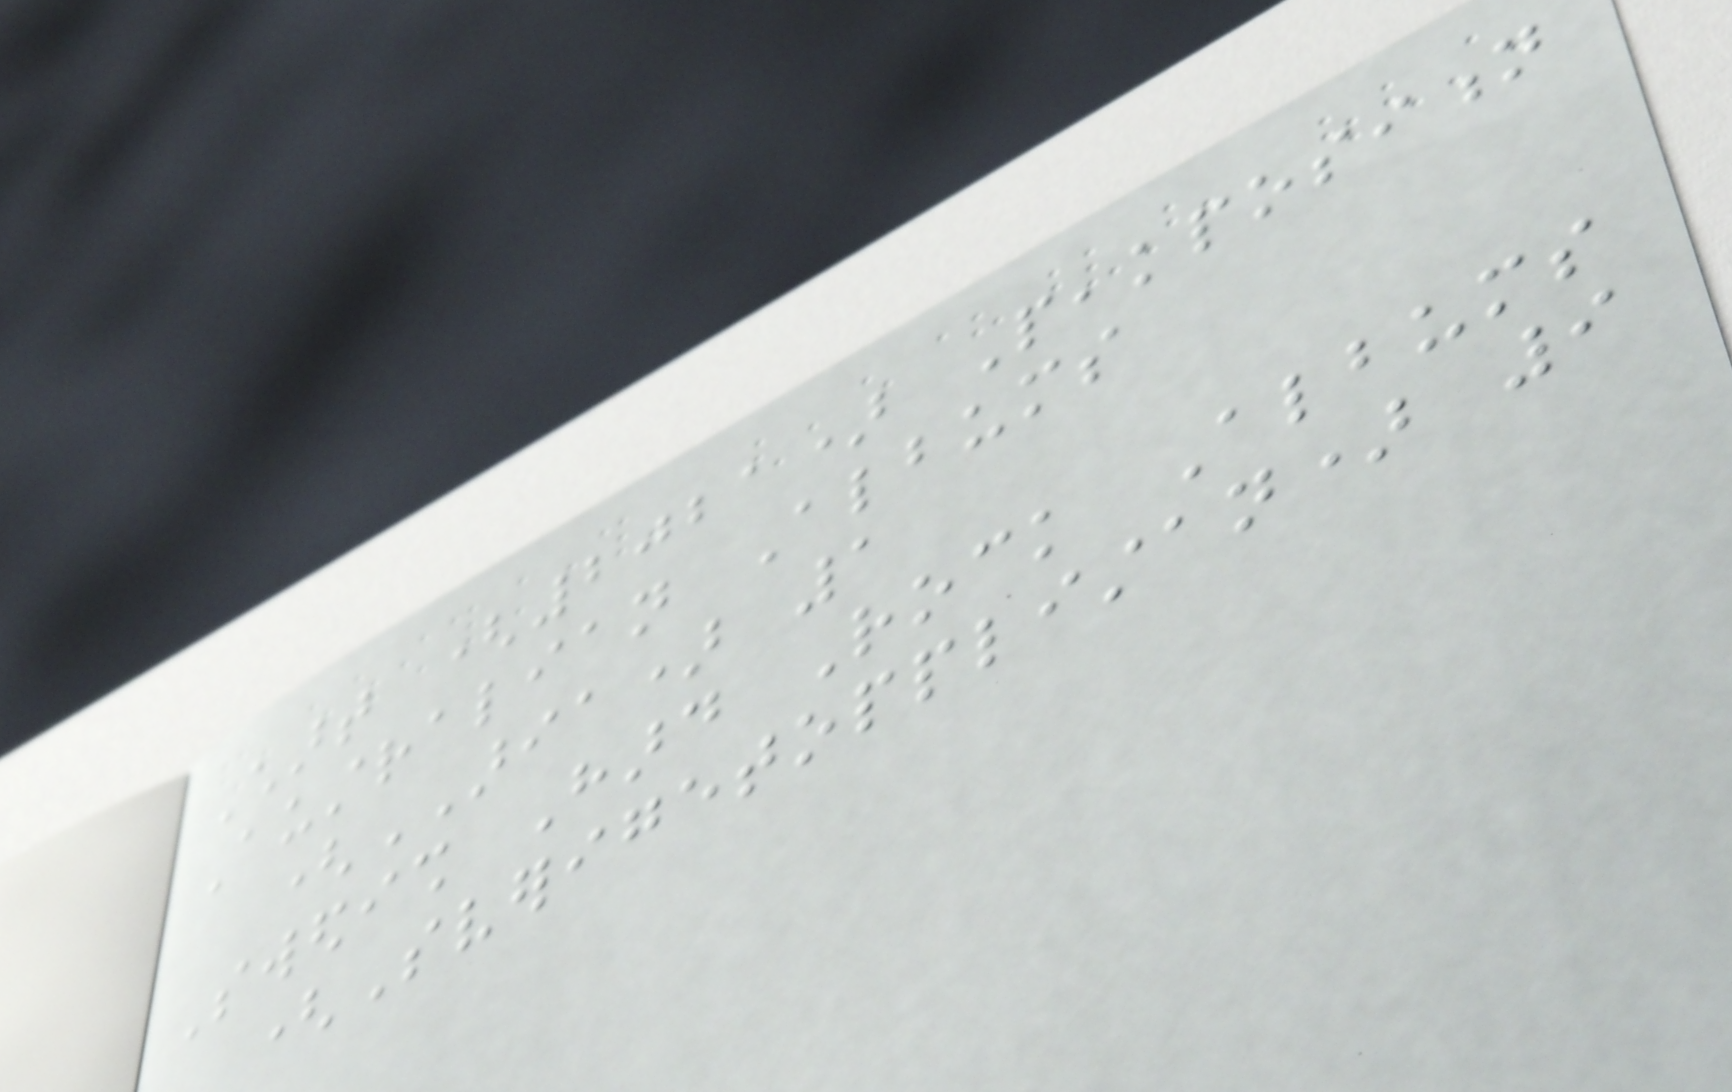Chart (2021) Peakposition
Australian Albums
(ARIA) 1
Swedish Hard Rock Albums
(Sverigetopplistan) 9
